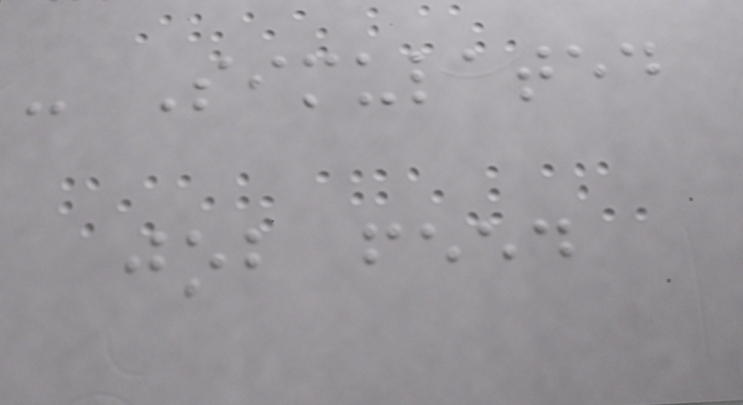- Simulated
job feed
